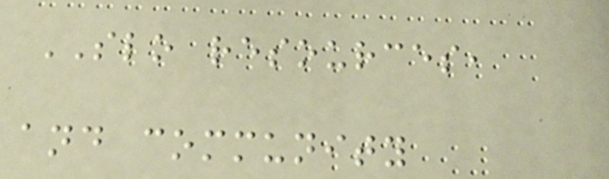SLO resources,
and community
